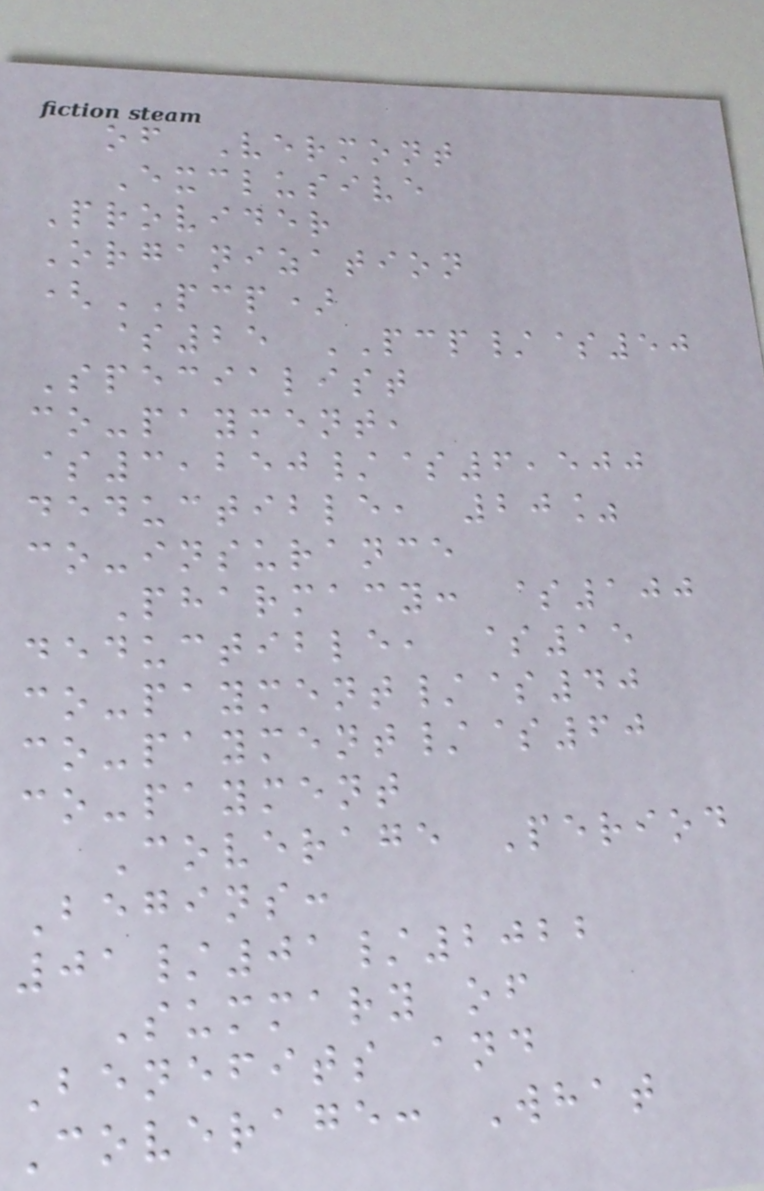of Vermont
Exclusive
Provider
Organization
(PCP)
$25 PCP/$50
Specialist
co-payment,
$3,250/$6,500
deductible, 20%
co-insurance
Pharmacy: $100
deductible, $15
co-payment/$40
co-payment/$60
co-payment
Coverage Period
Begins:
01/01/2022
Summary of
Benefits and
Coverage: What
